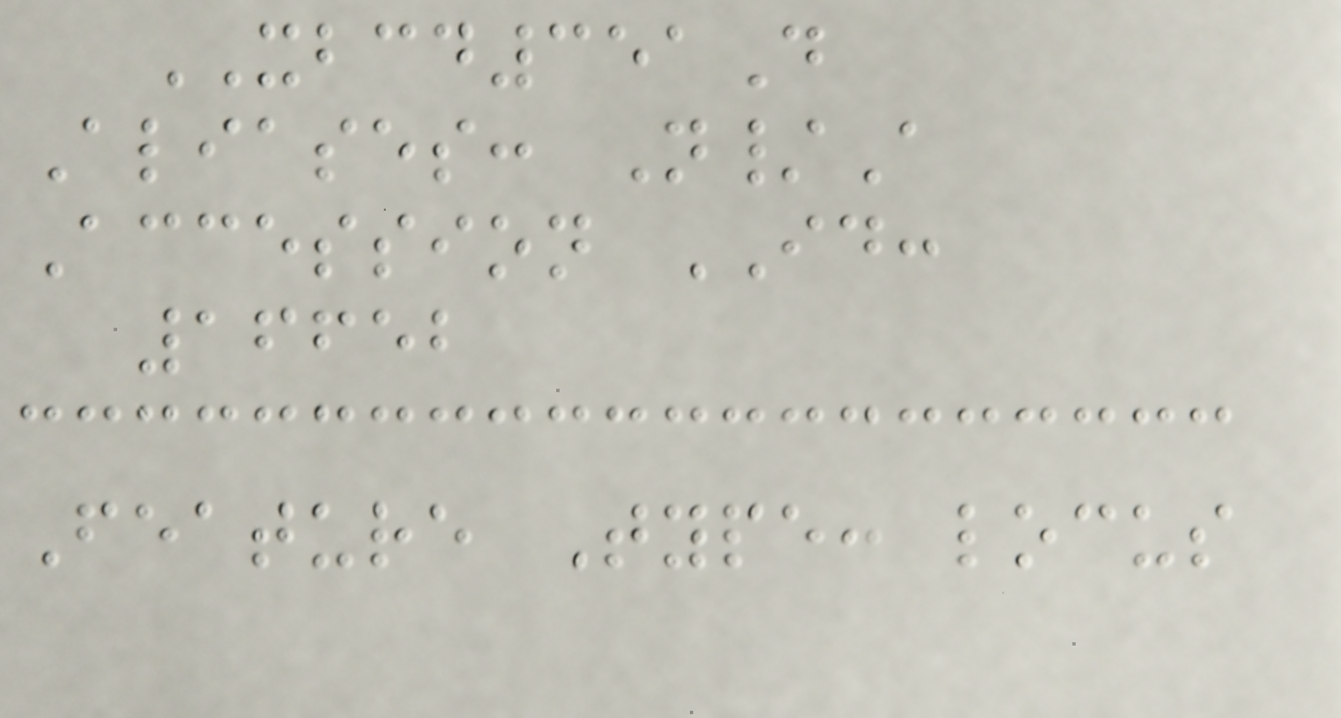XBCD351D
Aliases: N/A
Accession ID:
16652
Feature Type: locus
